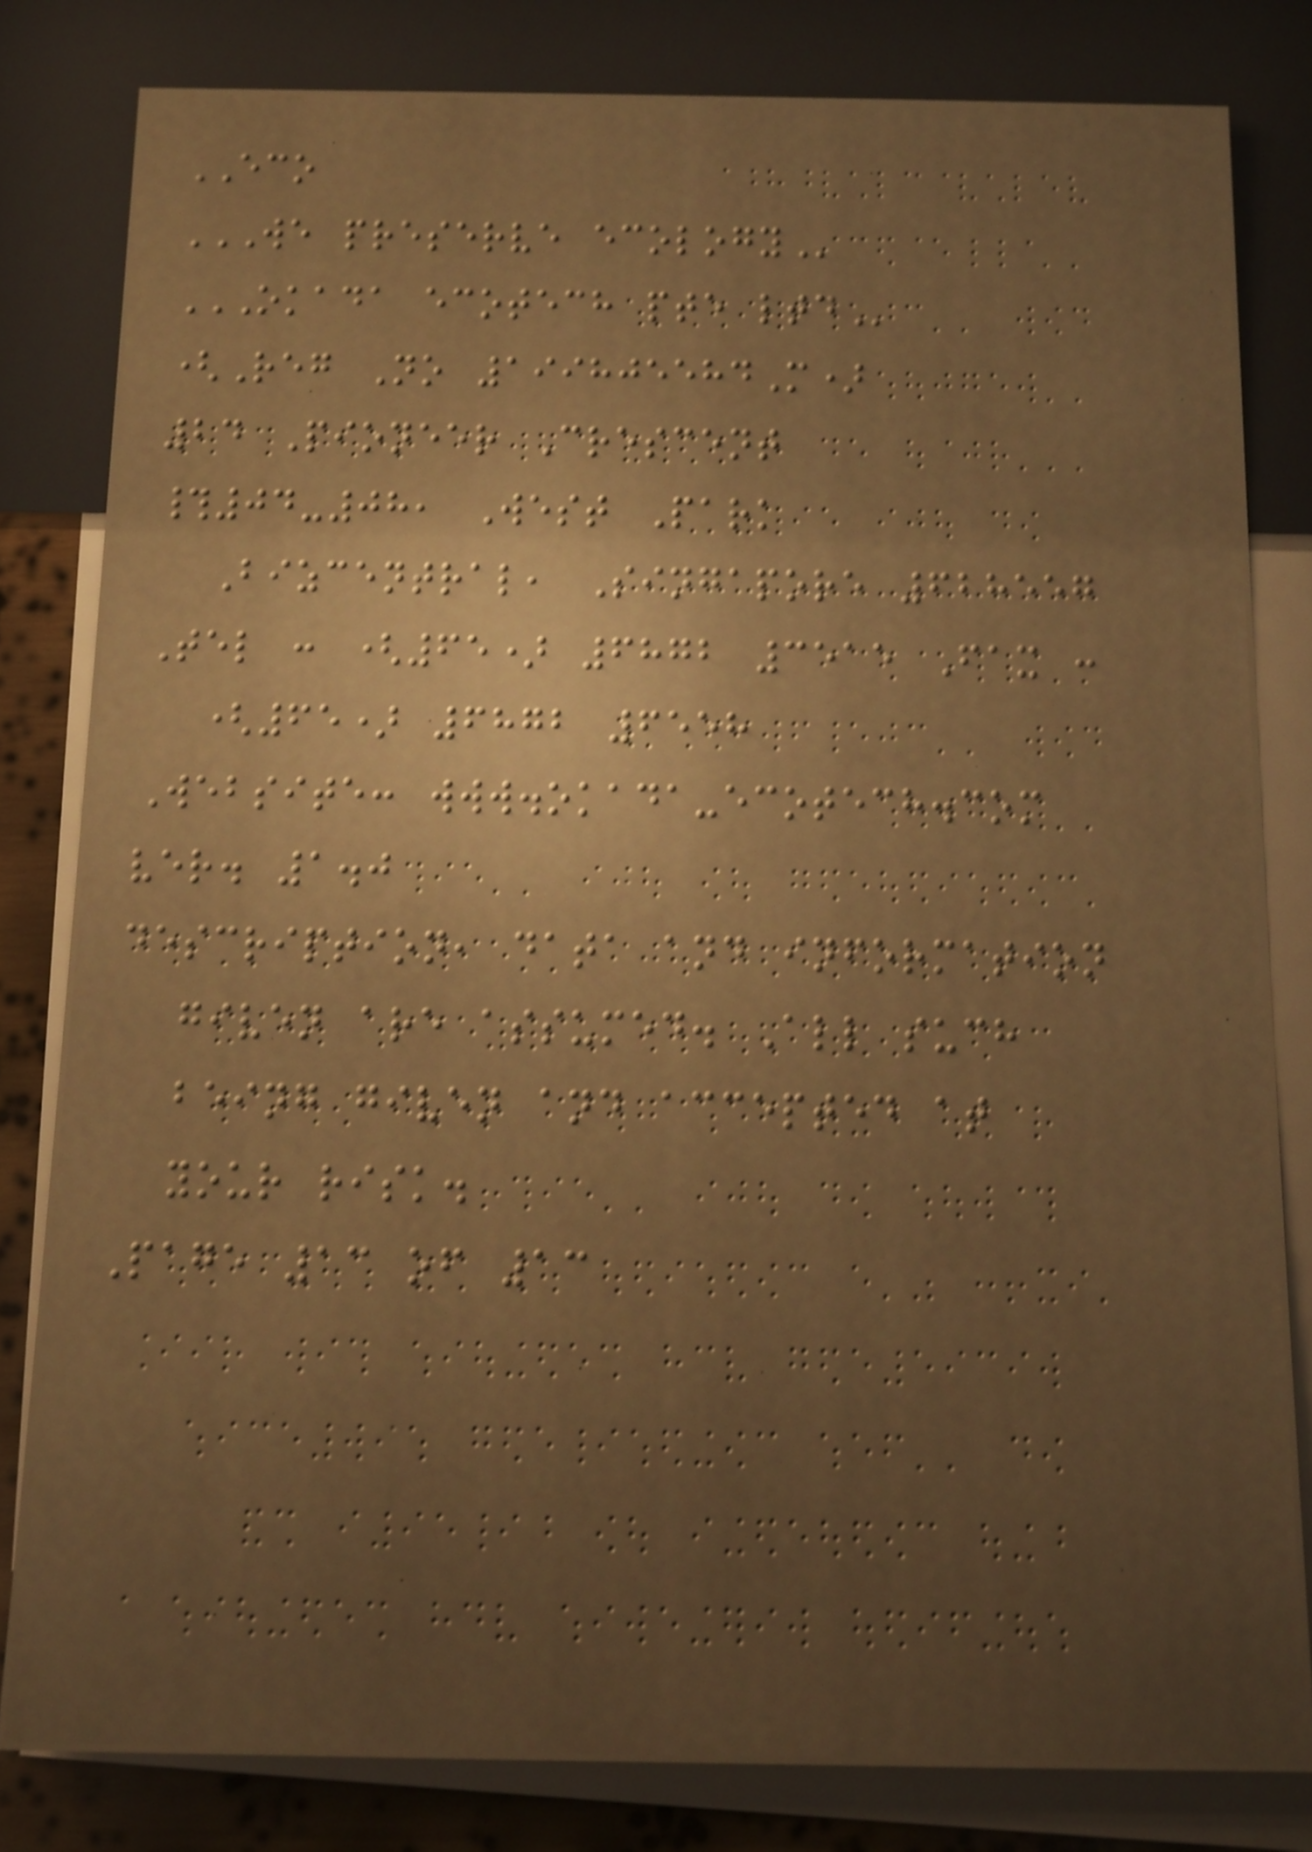ECO
WE PRESERVE ECOLOGY
OKADA ECOTECH PTE LTD
(Reg No 199805584M)
24 Pioneer Crescent
#04-08, West Park
Bizcentral, Singapore 628557
Tel : (65) 6872 3515 Fax :
(65) 6872 6558
Website: www.okada-ecotech.com
ver. 1.0
description, data and information
given are assumed. All such
being given and accepted at
your risk.
Page 13 of 13
